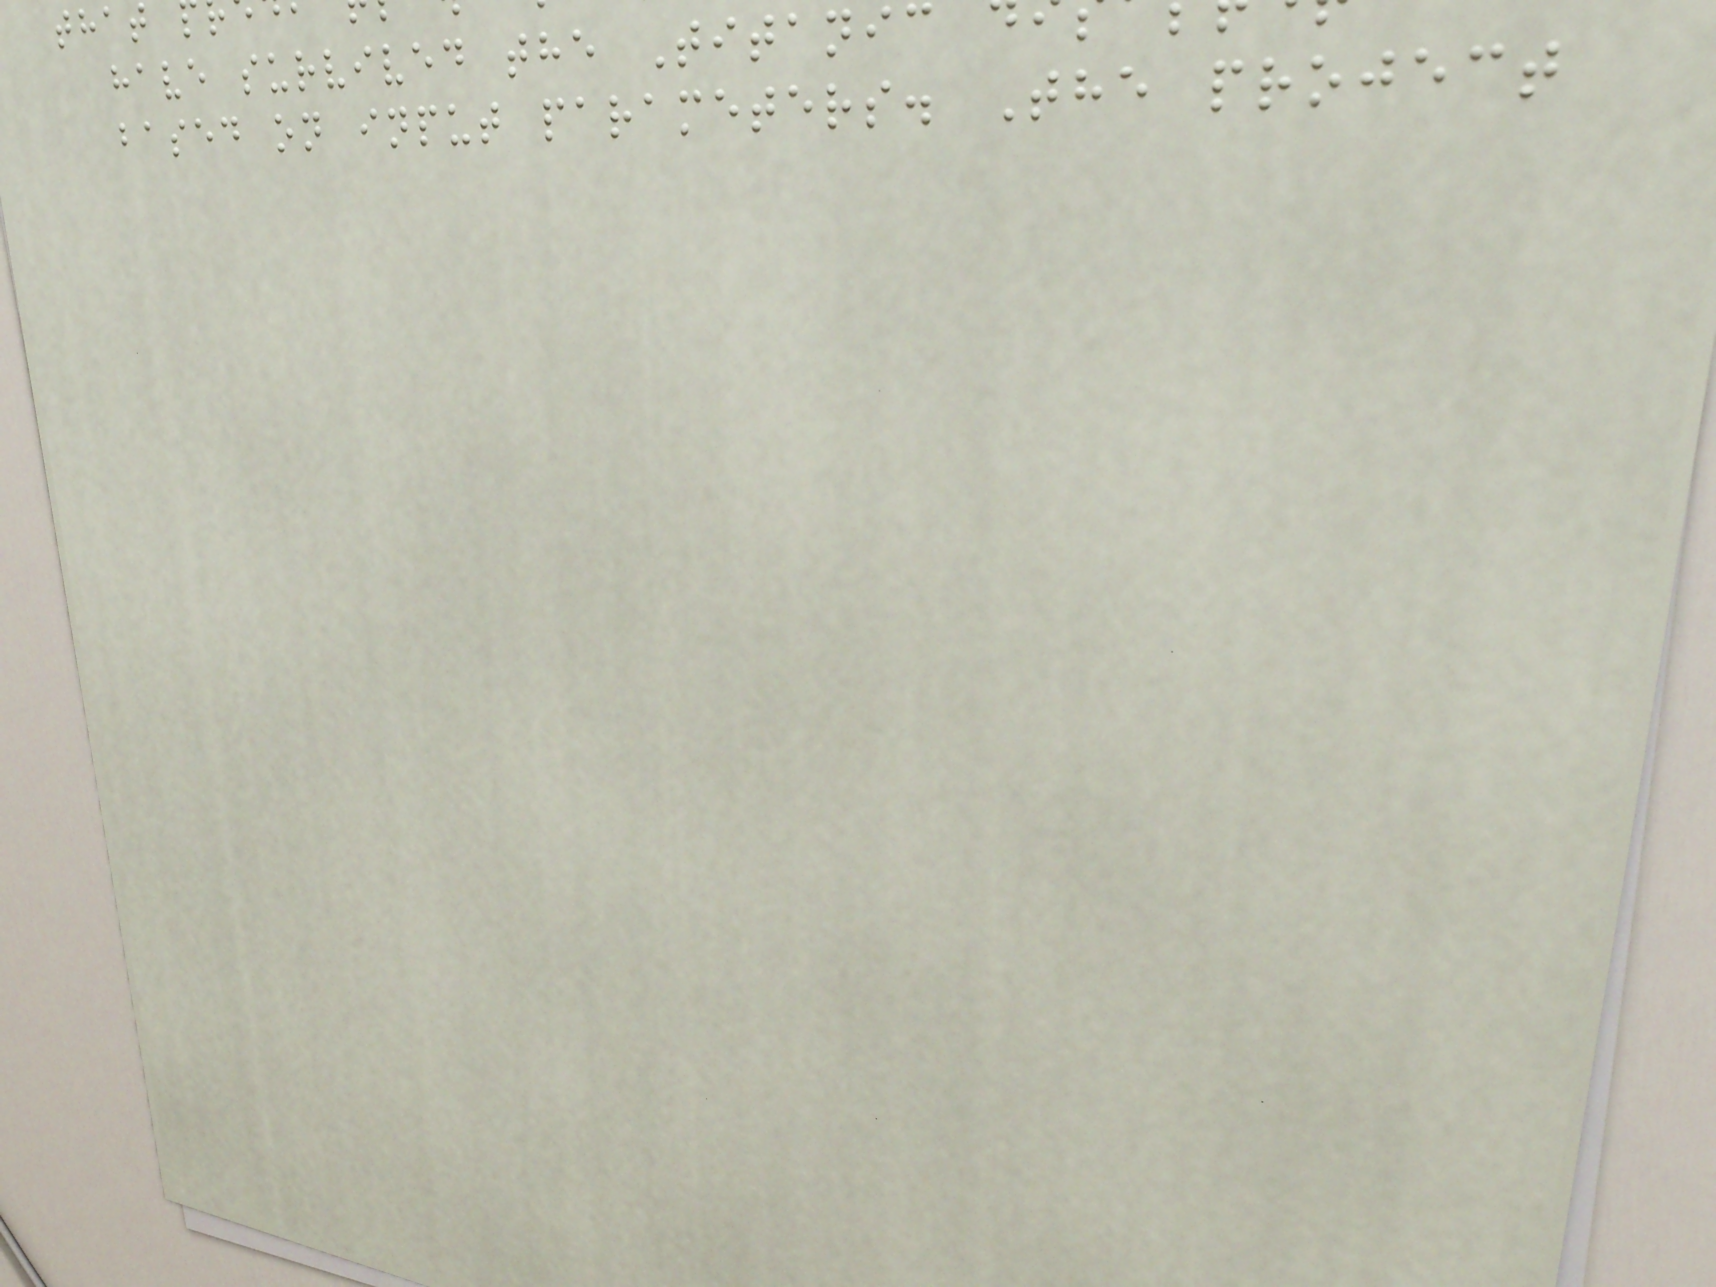have survived the Titanic
based on input parameters. The project
